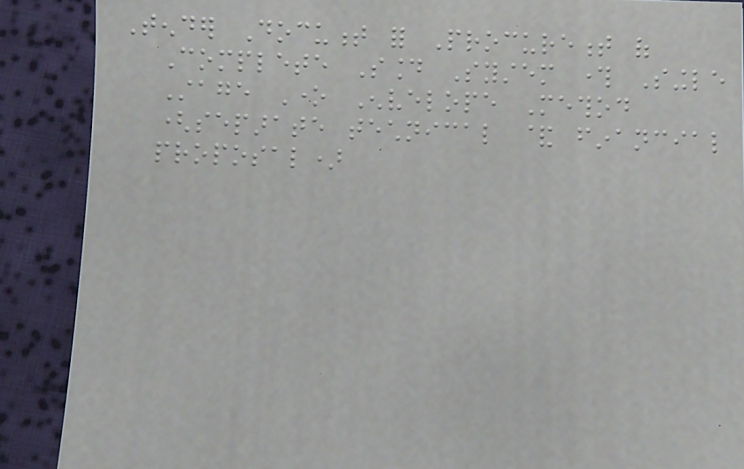Tender Document for Procurement of
Complete Sound System through Single
Stage One Envelope Method
(separate technical & financial
proposal)
